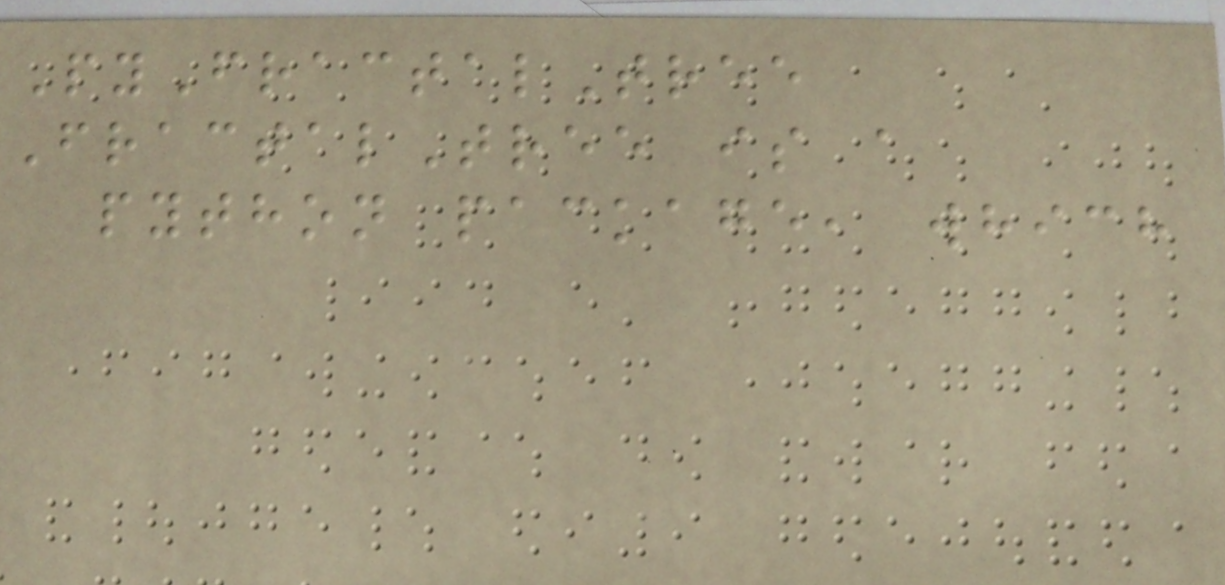PyFractalTree
FractalTree is a
python package, which
